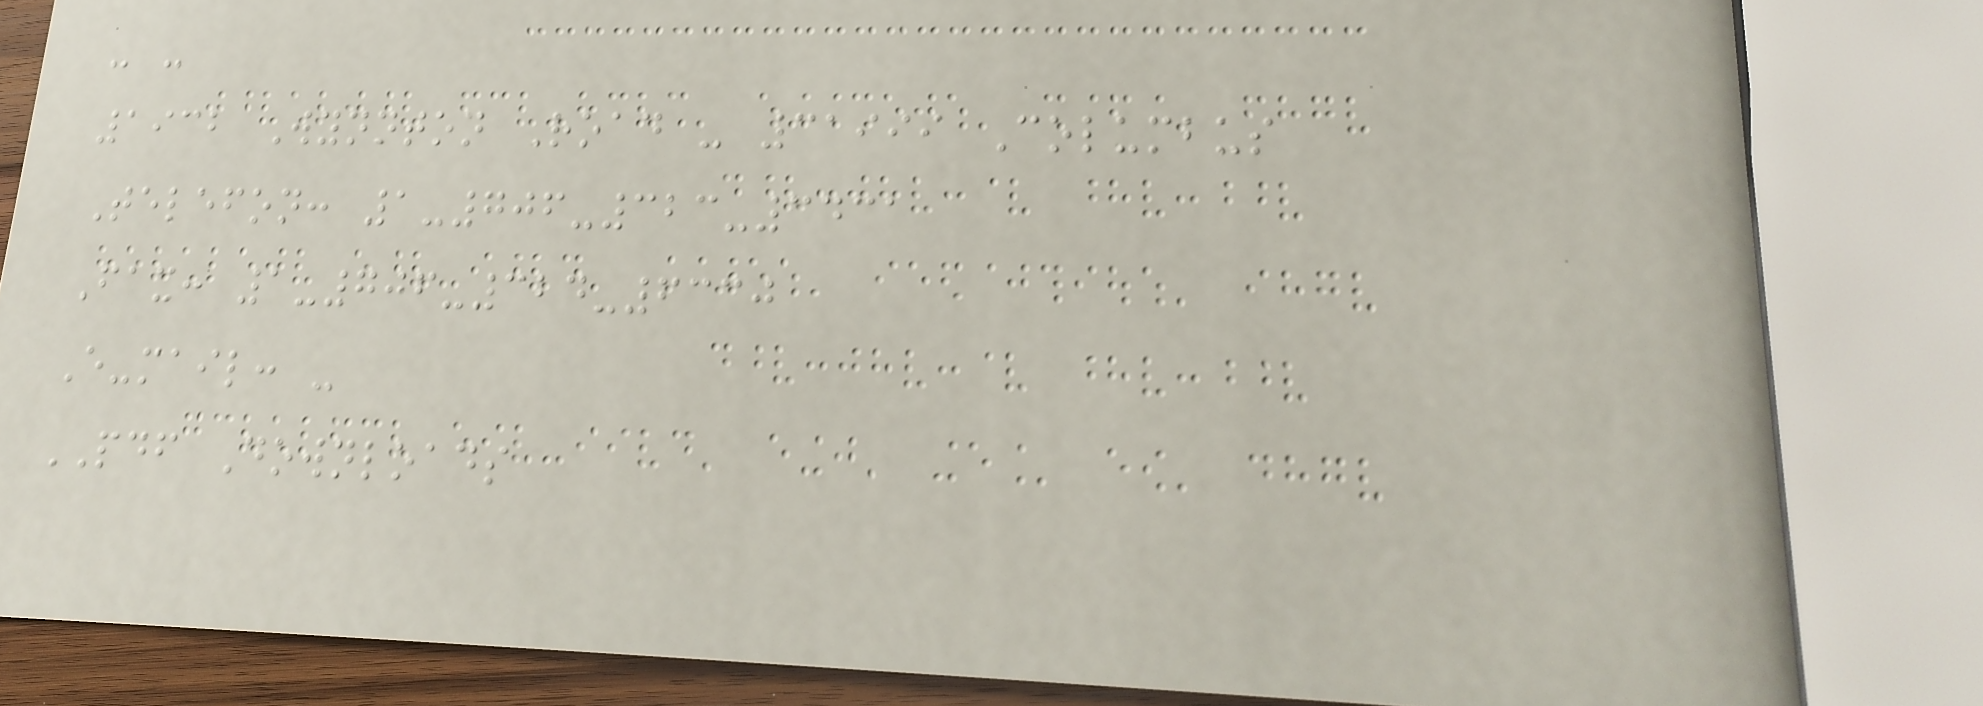- -
1932 Wynnton Road - 31999 Columbus
Telefon: 1-706-323-3431
Fax: 1-706-324-6330
E-mail: -
PDF Downloads
